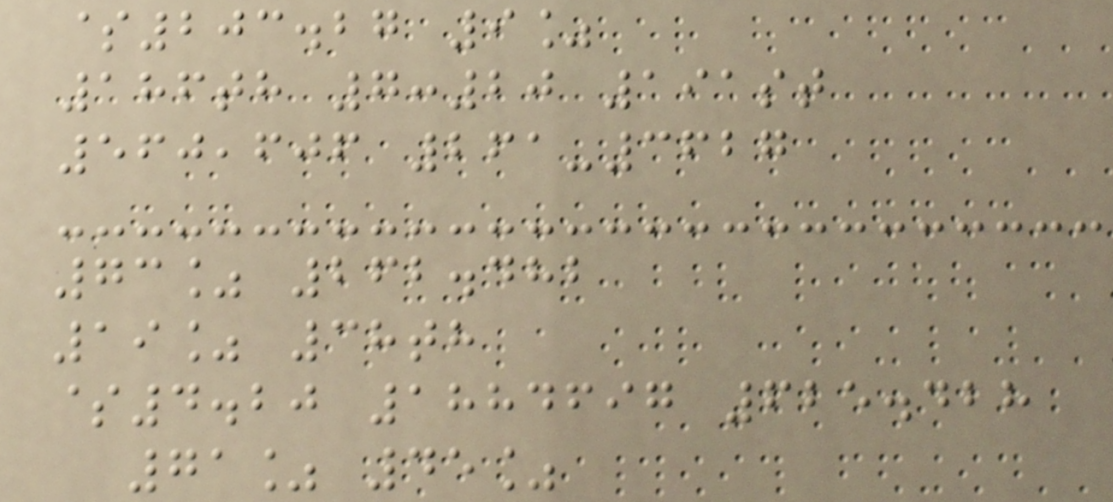$203.27 9%
186th 7:20 191st
560,606 261-3627
73% 262.482
19% 38th
$4.20 1884697 625.428
71% 45%
